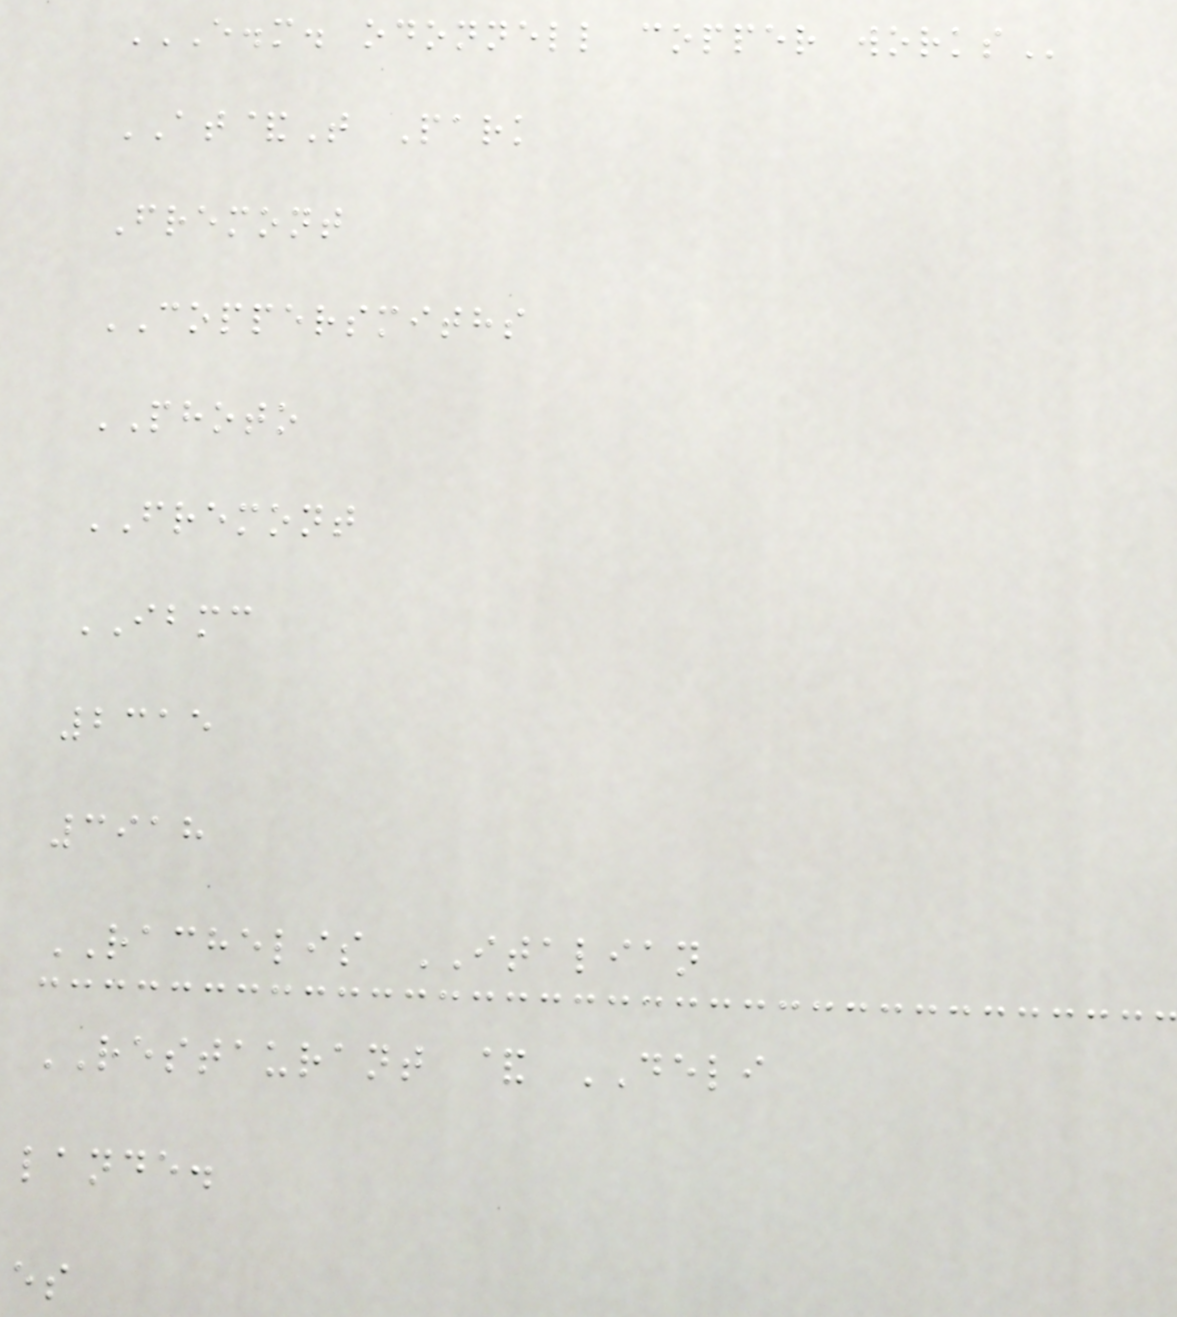E.M. ODONNELL COPPER WORKS
AT&T Park
Fremont
COPPERSMITHS
PHOTO
FREMONT
IBMC
2315
3918
RACHELIS ITALIAN
RESTAURANT & DELI
lande.
es
